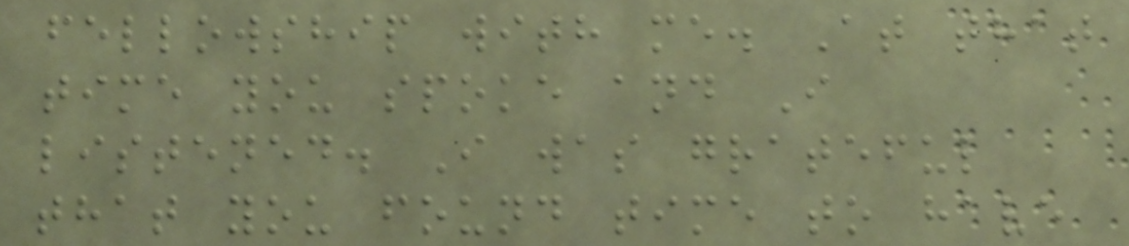fellowship with me. At that
time you spoke and I
listened. I was grateful
that you found time to have
